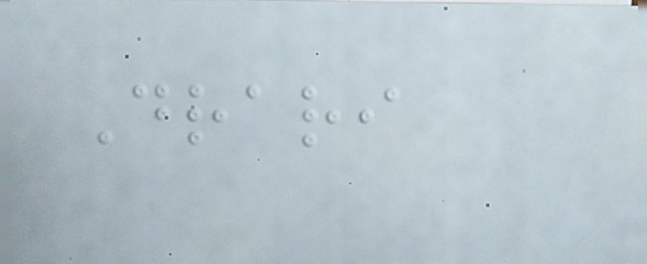Drari
